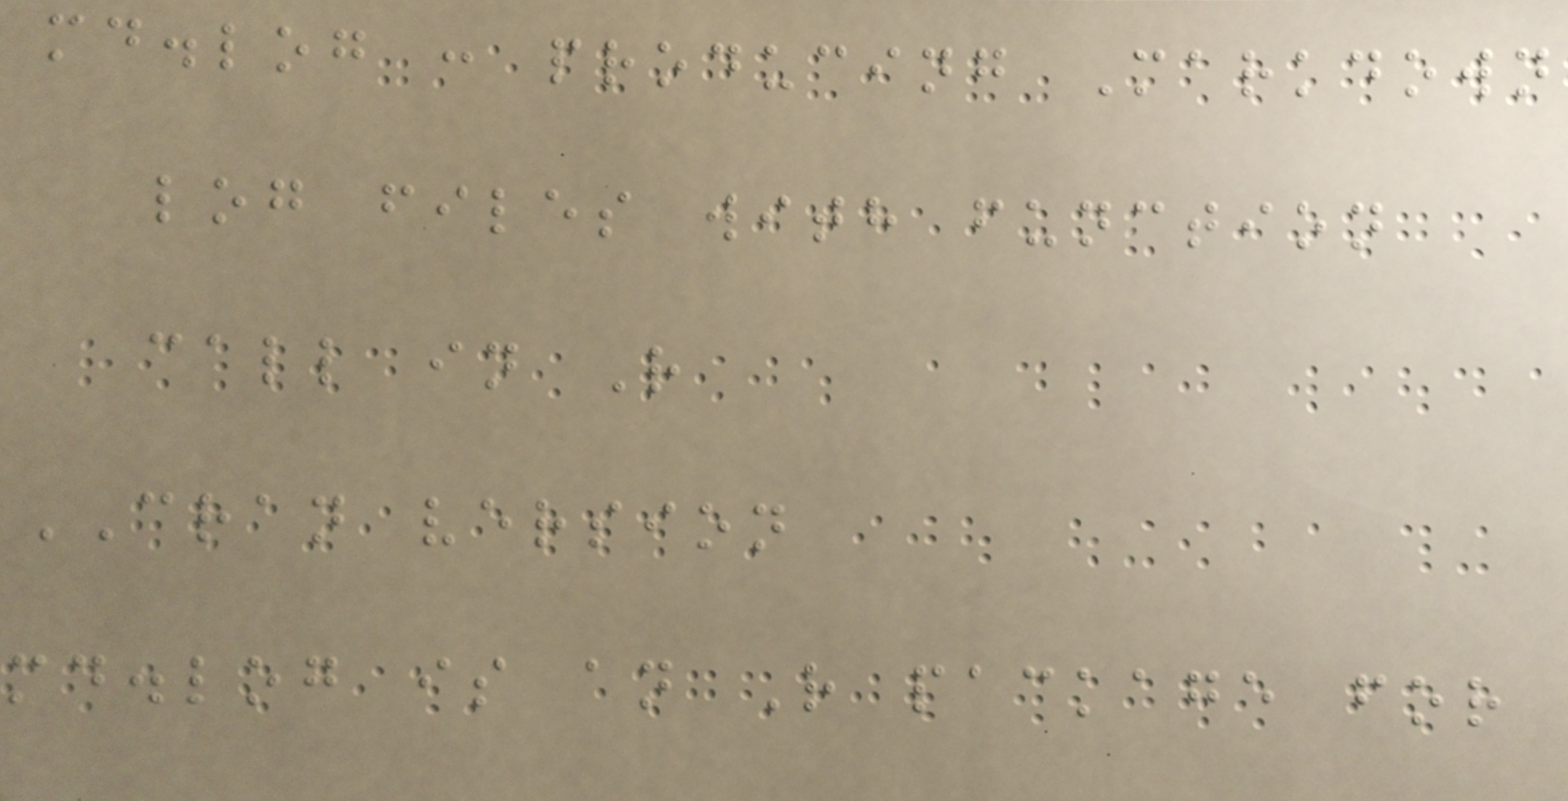md.log : producing Markdown
log files with function
call in R
CRAN version
md.log is an R package for
